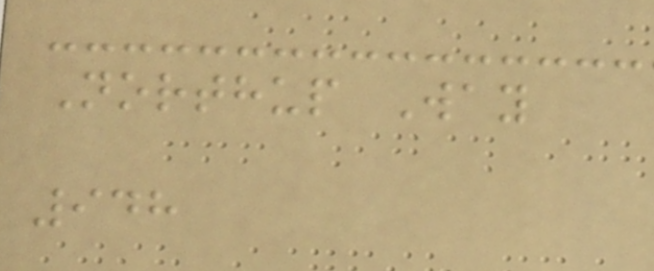Northup Way
948
